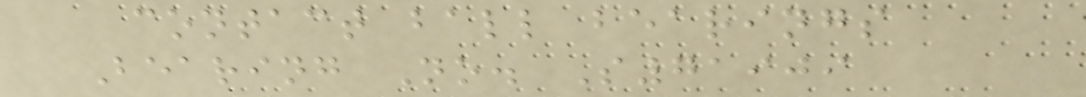contact ball bearings
Bearing No. S71909
